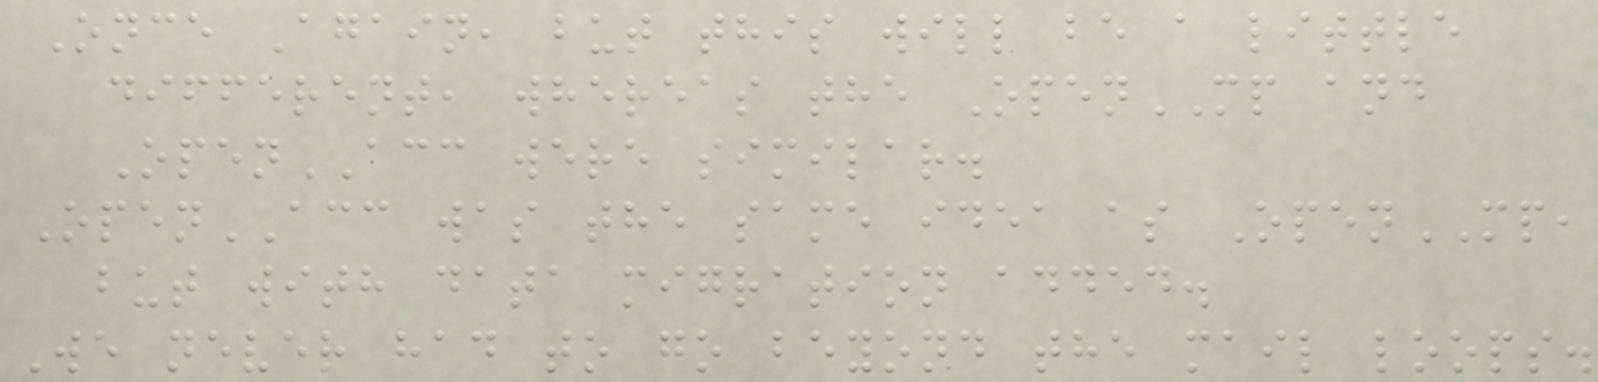Once Again, but this will be a little
different, whereas the OpenMP and
OpenACC were similar.
OpenACC was the same idea as OpenMP,
but with data migration added.
We never had to go beyond the mail loops.
